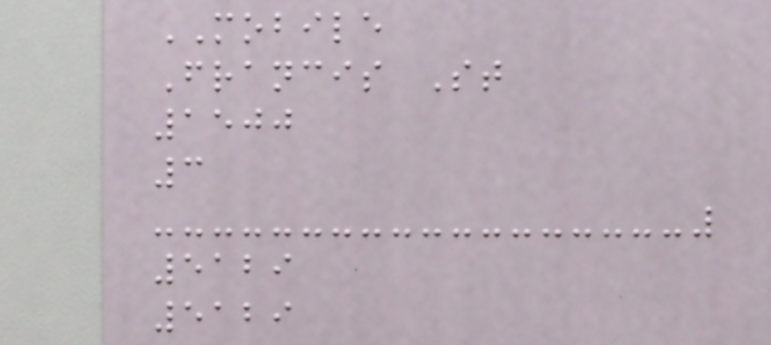MOBILE
Francis St
1500
3
5129
5129
